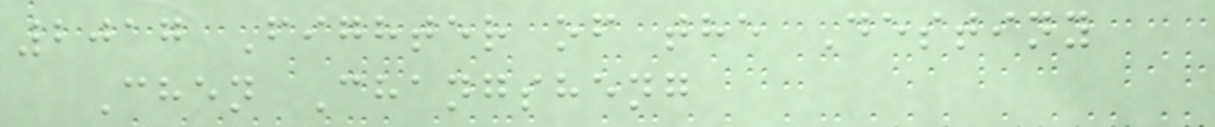2017 Fighter of the Destiny
Chen Changsheng
